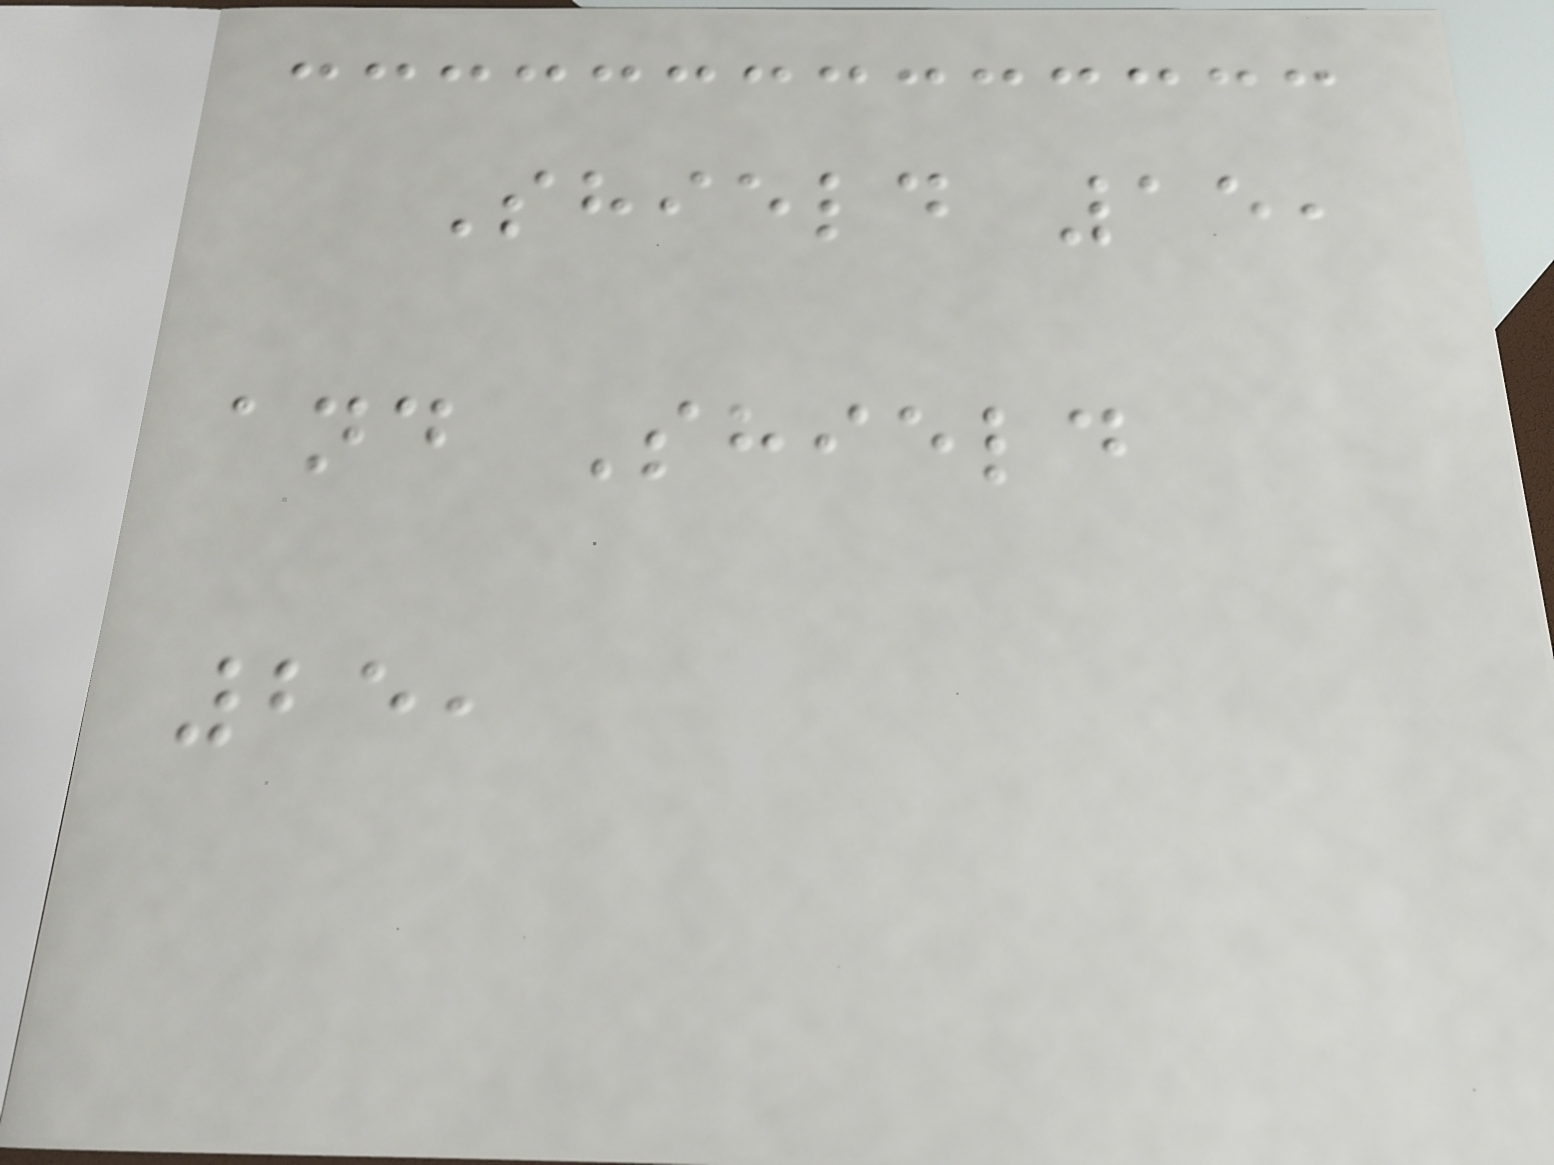Shield 15,
and Shield
25,
